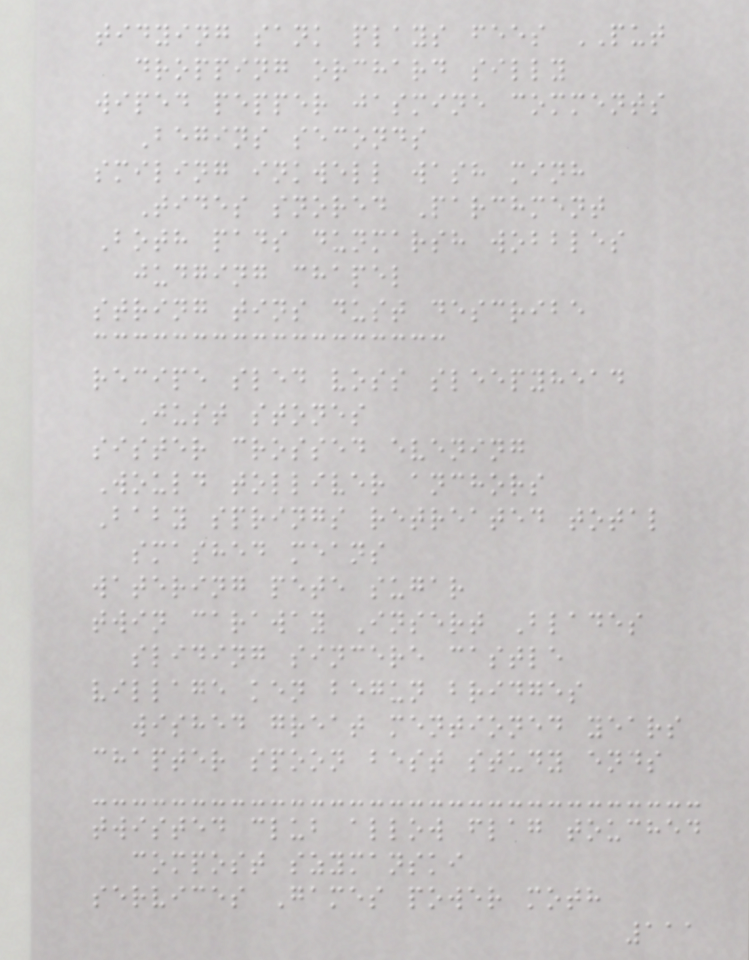tidying sank plays fees PUT
dropping orchard silly
wiped pepper jasmine comments
Begins seconds
smiling inkwell wash minh
Tides snored Parchment
Both pads dunmarsh wobbles
judging chapel
string tins dust describe
recipe sled voss sleepyhead
Just stones
sister crossed evening
Would tolliver anchors
Baby springs retreated total
smashed means
watering pete sugar
twin caraway Insert Blades
sliding sincere castle
village ken begun bridges
wished great mentioned years
chapter spoon best study ends
twisted club allow flag touched
compost szymanski
services Games power moth
111
